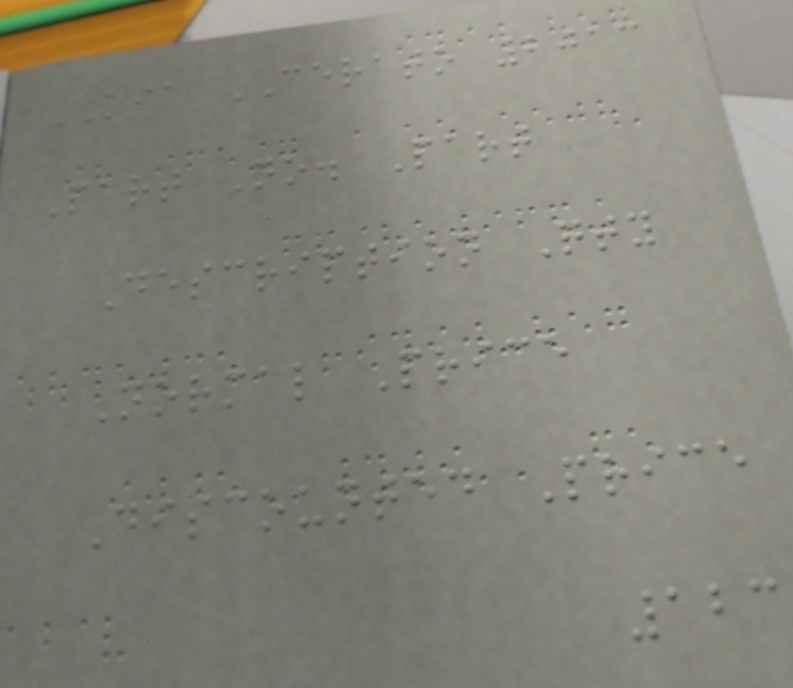KIA CERATO 2013
Part No. Part
Description Qty
Normal Price
Discounted Price
123
